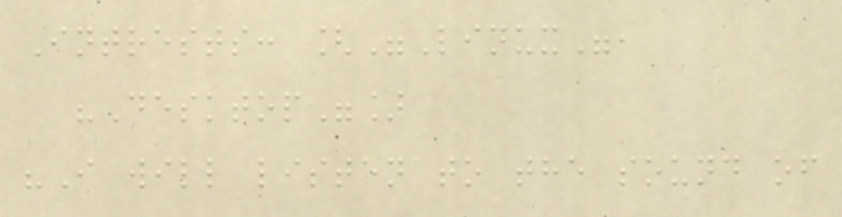Intrests: ["Linux",
"Desktop"]
"I will listen to the sound of
